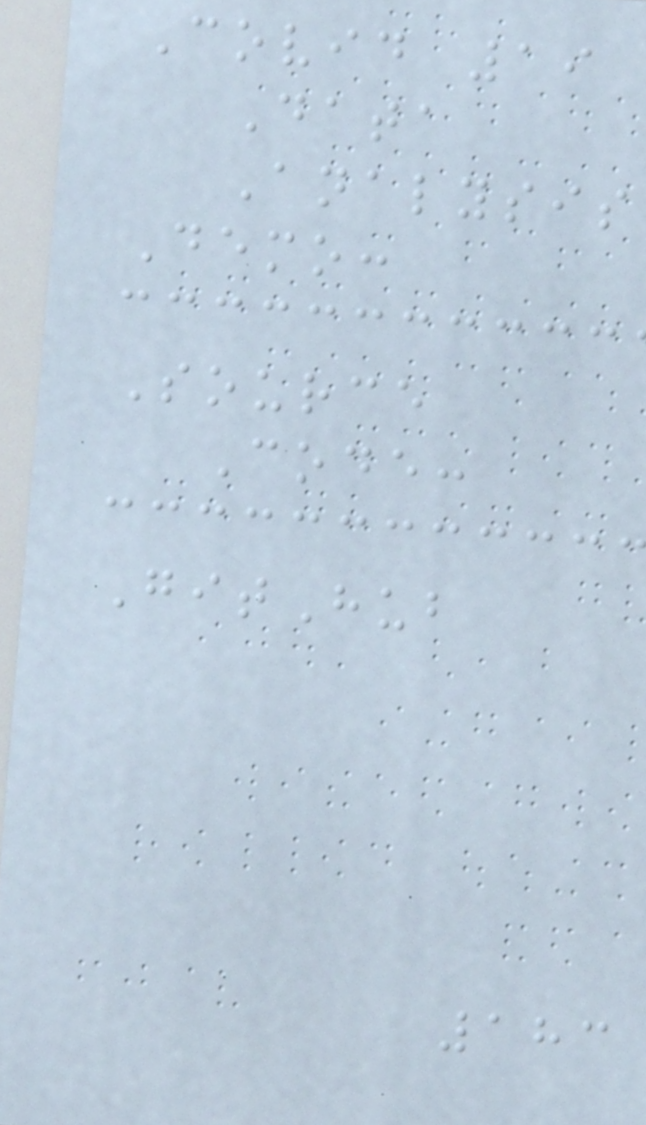Covid 19
Data
Analysis
Demo:
Source
Code:
GitHub
183
